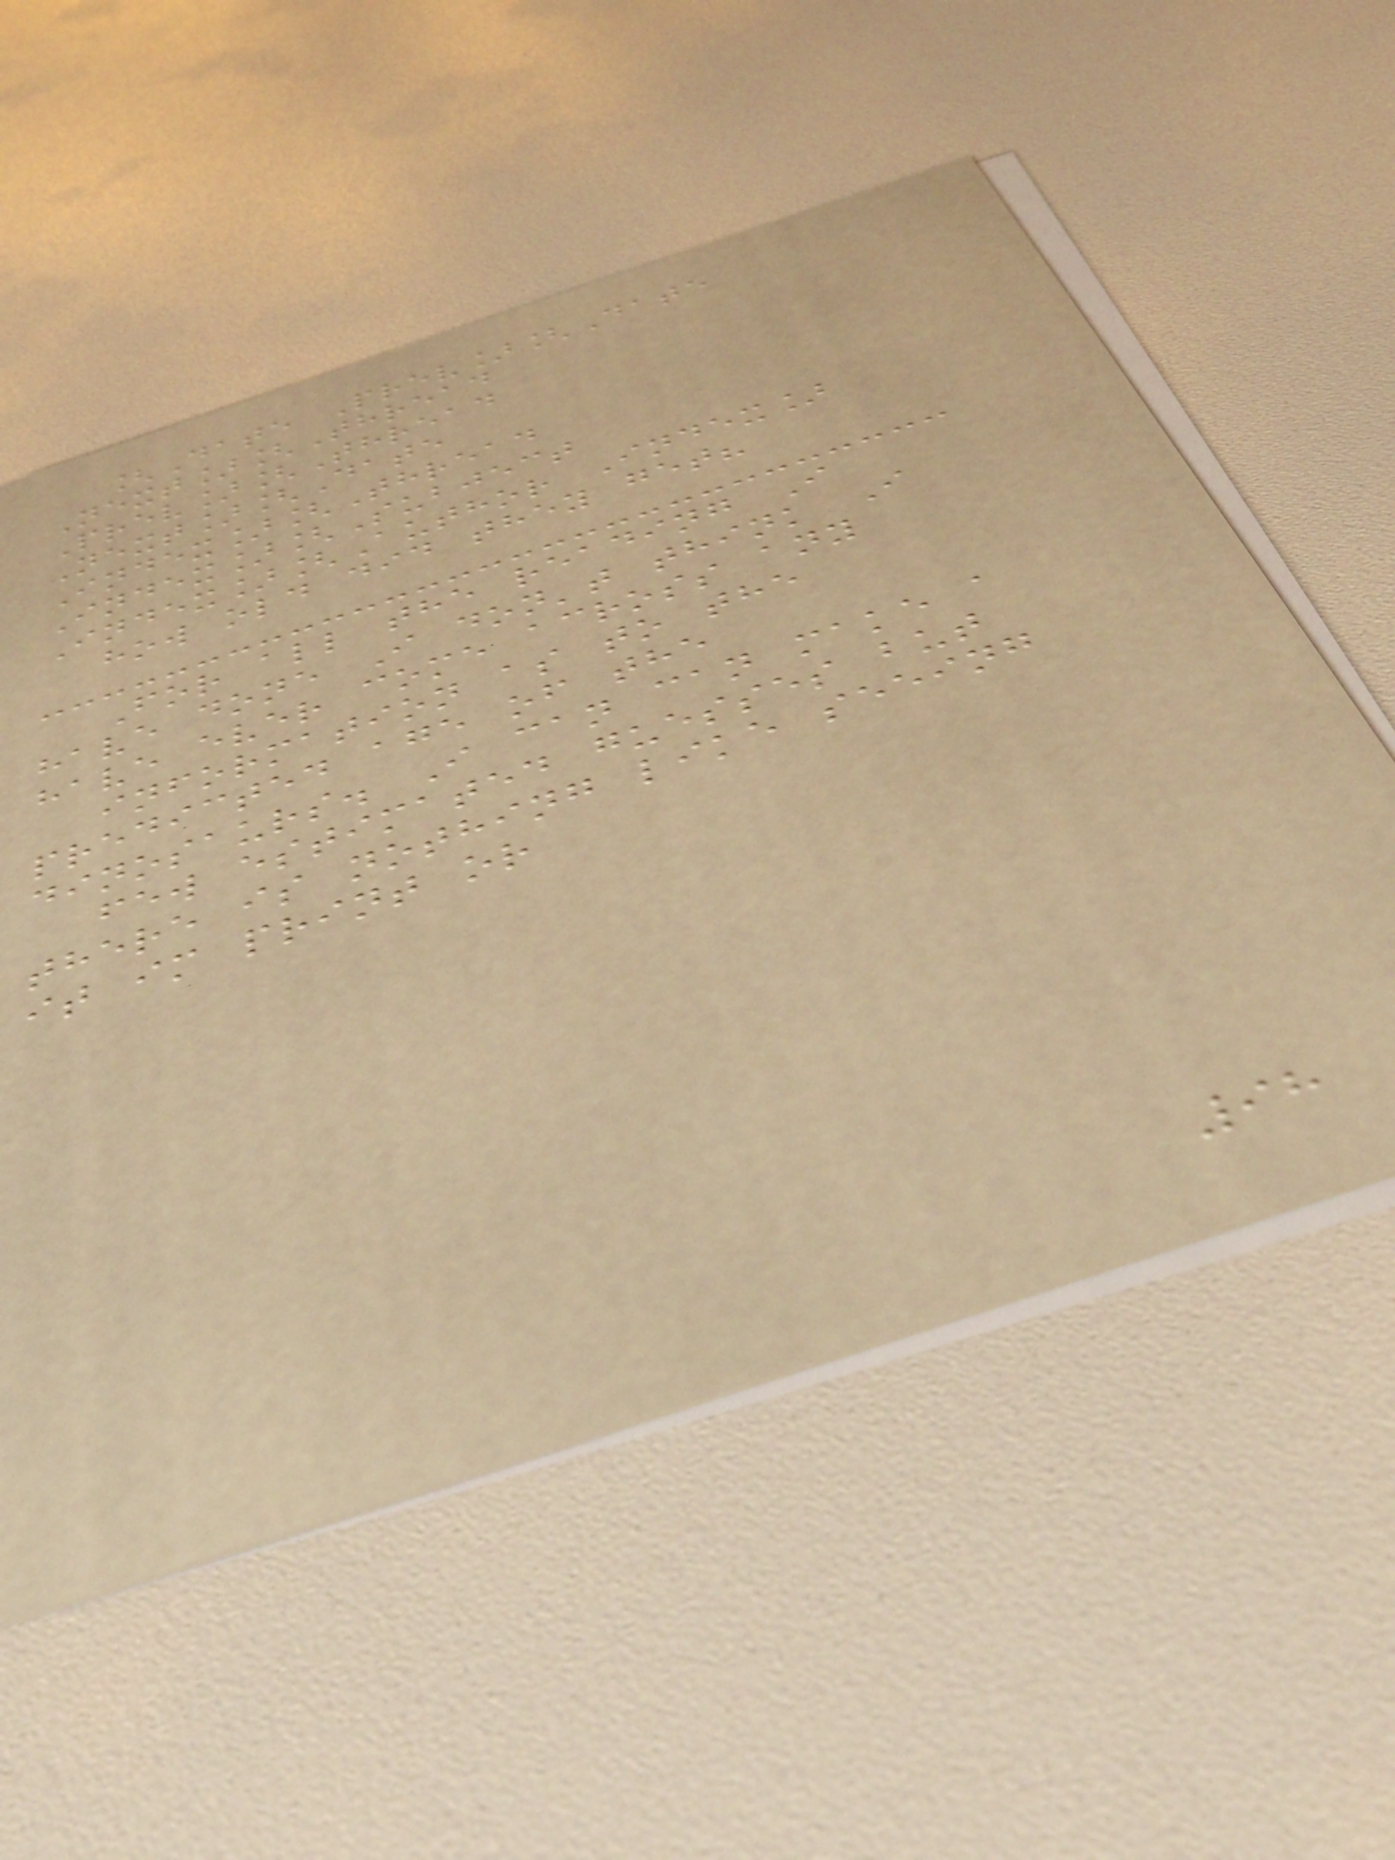[Date Prev][Date
Next][Thread
Prev][Thread
Next][Date
Index][Thread
Index][Subject
Index][Author Index]
how old did they get?
For all the reading I
have done I don't think I
have ever come across any
information as to the
predicted age of the
dinosaurs. I can can make a
few estimated guesses but
there is nothing like seeing
it im print or
98
